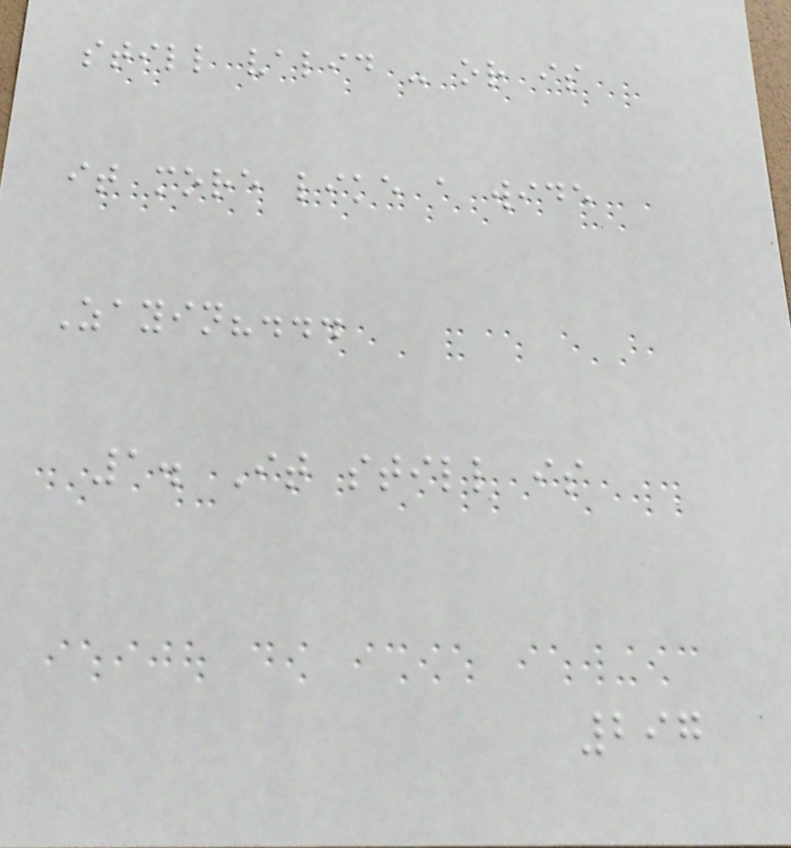still valid - or is
it more like a wide
Zayin?...
1. It still is
297
